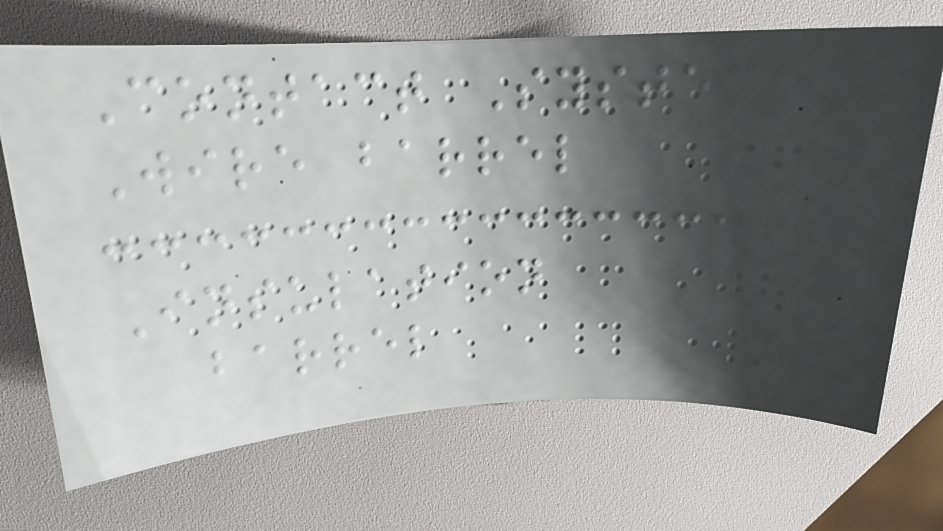Contact System
Wire barrel
Insulation
barrel
